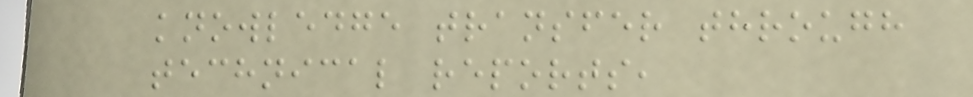knowledge transfer through
technical reports,
